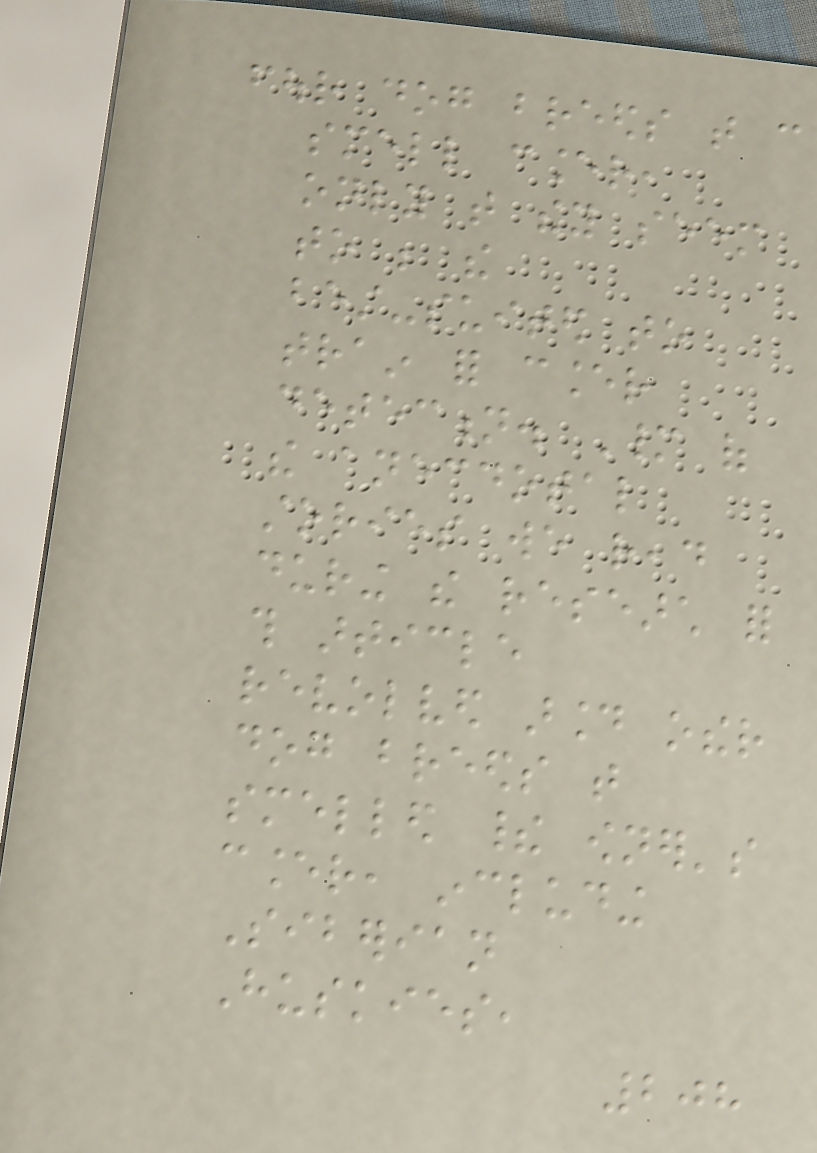four dog breeds that can
smell cancer,
only that they seem
to be the
best-suited to
train for cancer
detection. Many of
the anecdotal
stories we read
during the research for
this article
revolved around other
dog breeds that
smelled their owner's
cancer, including
Siberian
Huskies,
208
